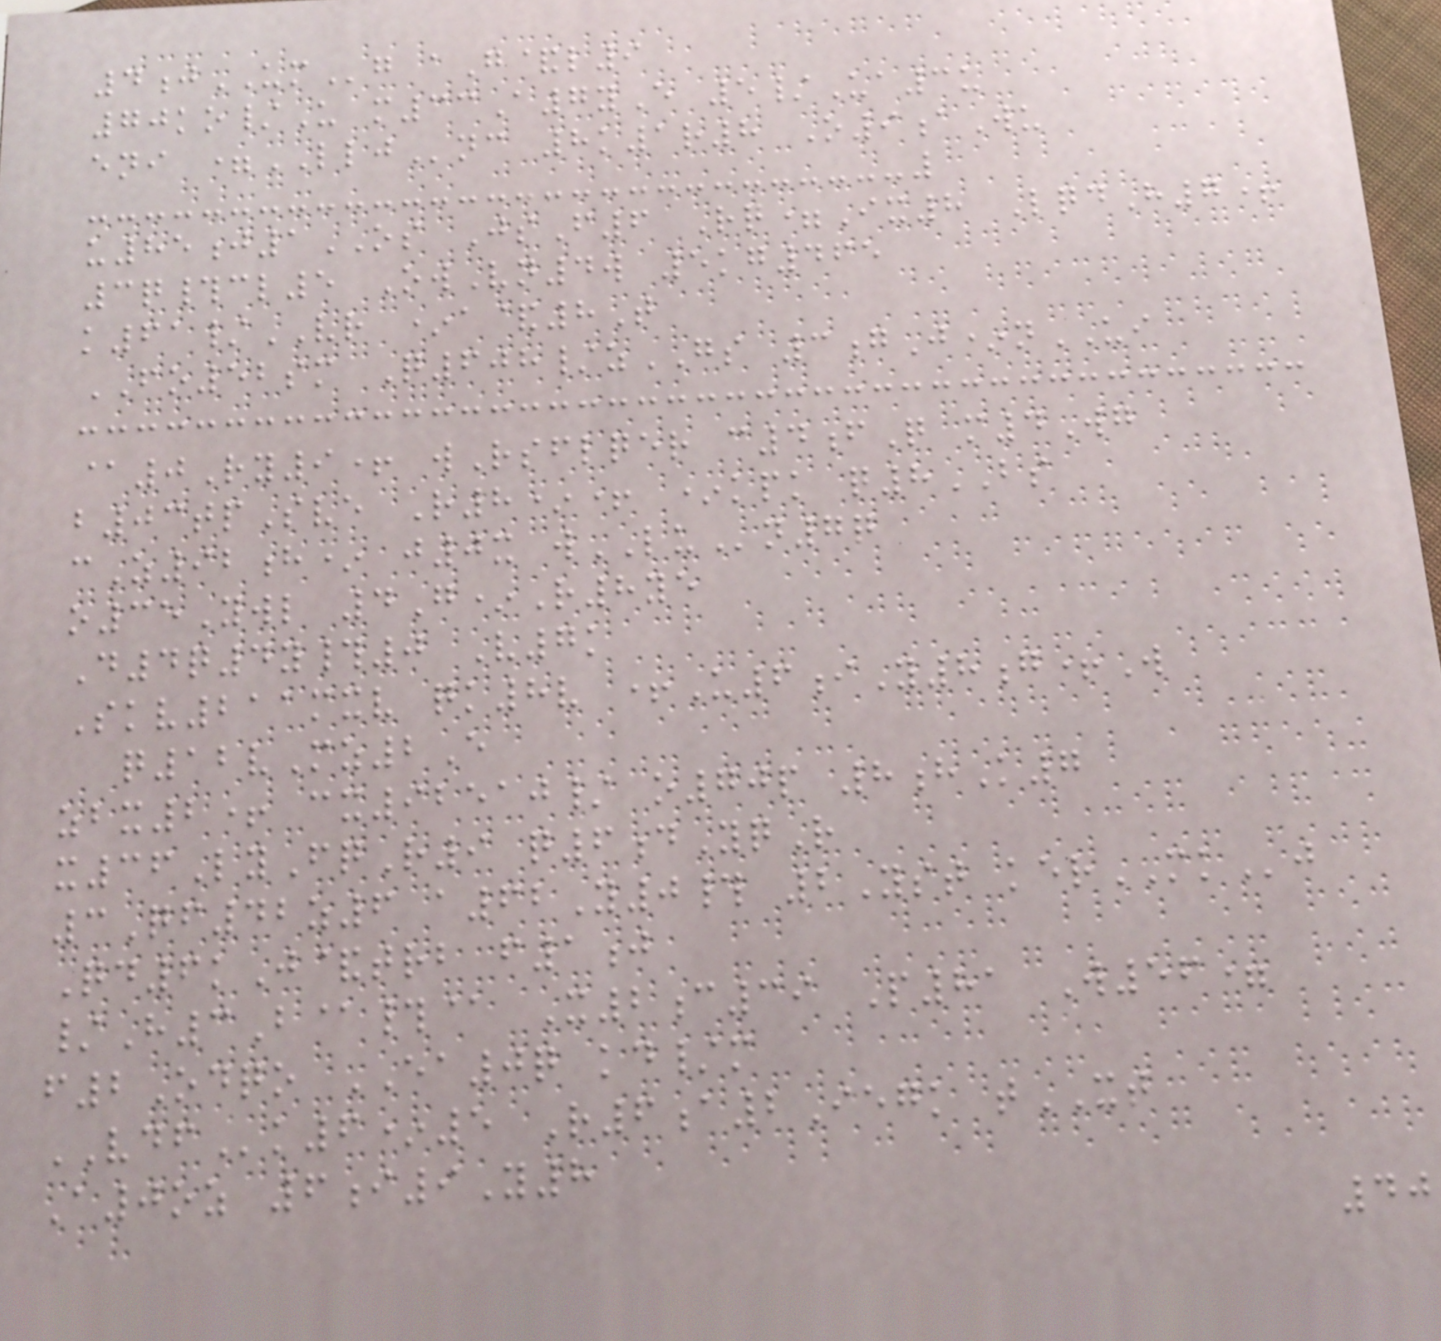4jUMg aG&l9
70ko/U m33A7yE 5/Ua3u
eni =LLJnc 8k1r8 O9aWu
u85j1OS JsF6 Rq=Ix8 LqdH7+
3q#cl5 OwVn4w 5kg465
k61/VR *a&8T
FO52sm Q608/zGS 3gJ*nUI
@0Ry9+ wRsflqer c4fQ m4Wg
b03tpSve R8*+ *kpk q8BS
cZ92h* j0x wLUn7q
o35Ywl 4G*R8ye
D4q4y#0 V7k
Skv211mxv qk8v +U6iY8g+W
q12vMz2E
zbx2+ cx92510/ o70p 8hK7
x36LyFqR9 q6dYqR
3Qf42z6 a62Y0# 2Yst kerMKj
Qd6kJ&trb f1j
/H3B@#@ X2c39 P81 W56=
f2Odqo EA0q kd/m
VDFk6*5 R6a2Iegk tXT
A0oz 6i9Y8
40
